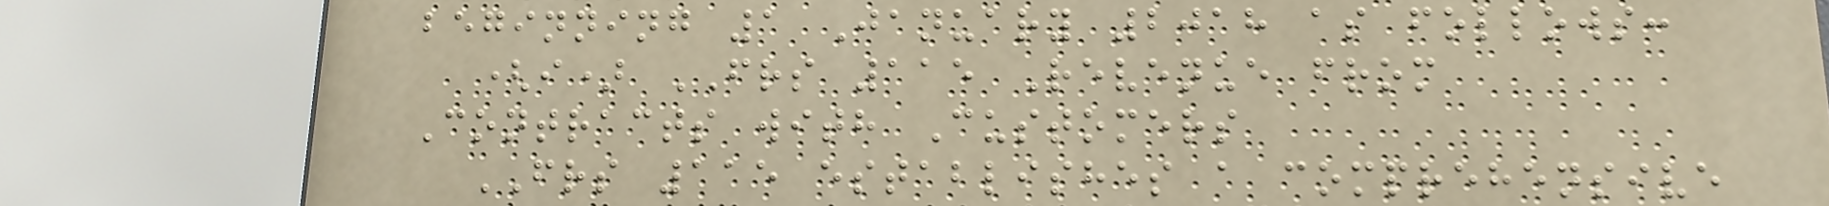beginning 1 January 2018 as follows:
(i) FRS 115 Revenue from
Contracts with Customers
FRS 115 establishes a comprehensive
